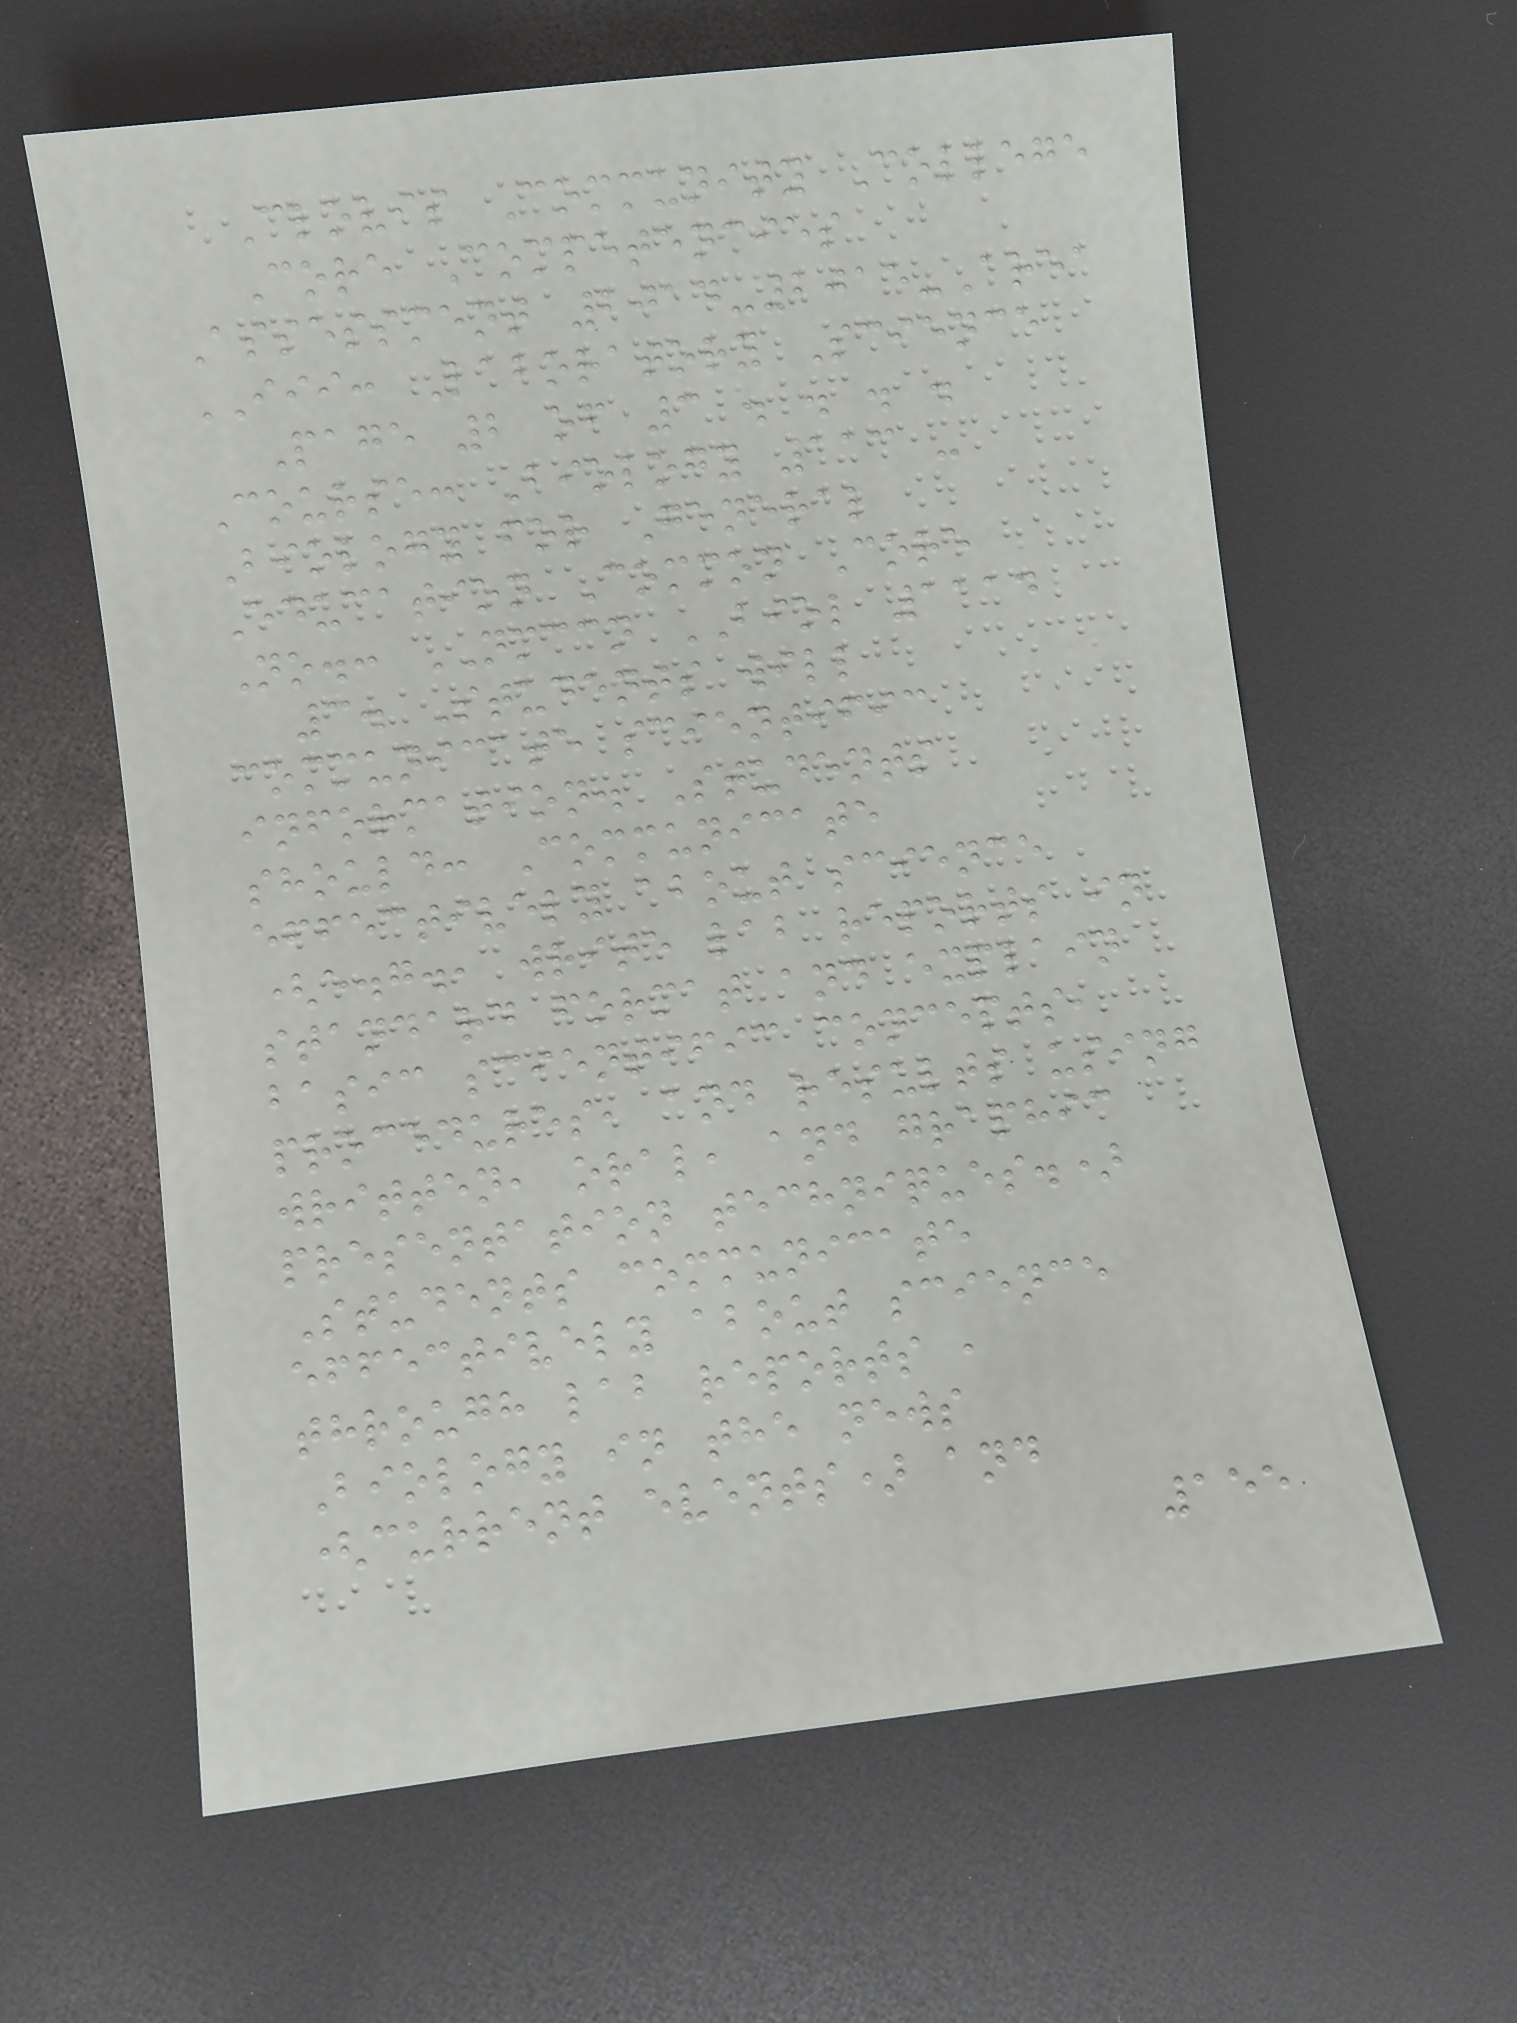Clovis Community College
Core Competencies
Assessment 2014-2015-Area
III: Laboratory Science
Page 2 of 3 . . . .
Course: Biology 113 -
Biology for General
Education Common Core
No.: NMCCN BIOL 1114
3. Students will
communicate scientific
information. Students
should: Communicate
effectively about science
(e.g., write lab reports in
standard format and explain
basic scientific concepts,
procedures, and results using
written, oral, and graphic
presentation techniques.)
Students communicate
effectively about science
through lab reports ,
Biology in the news
(current events) and
155
